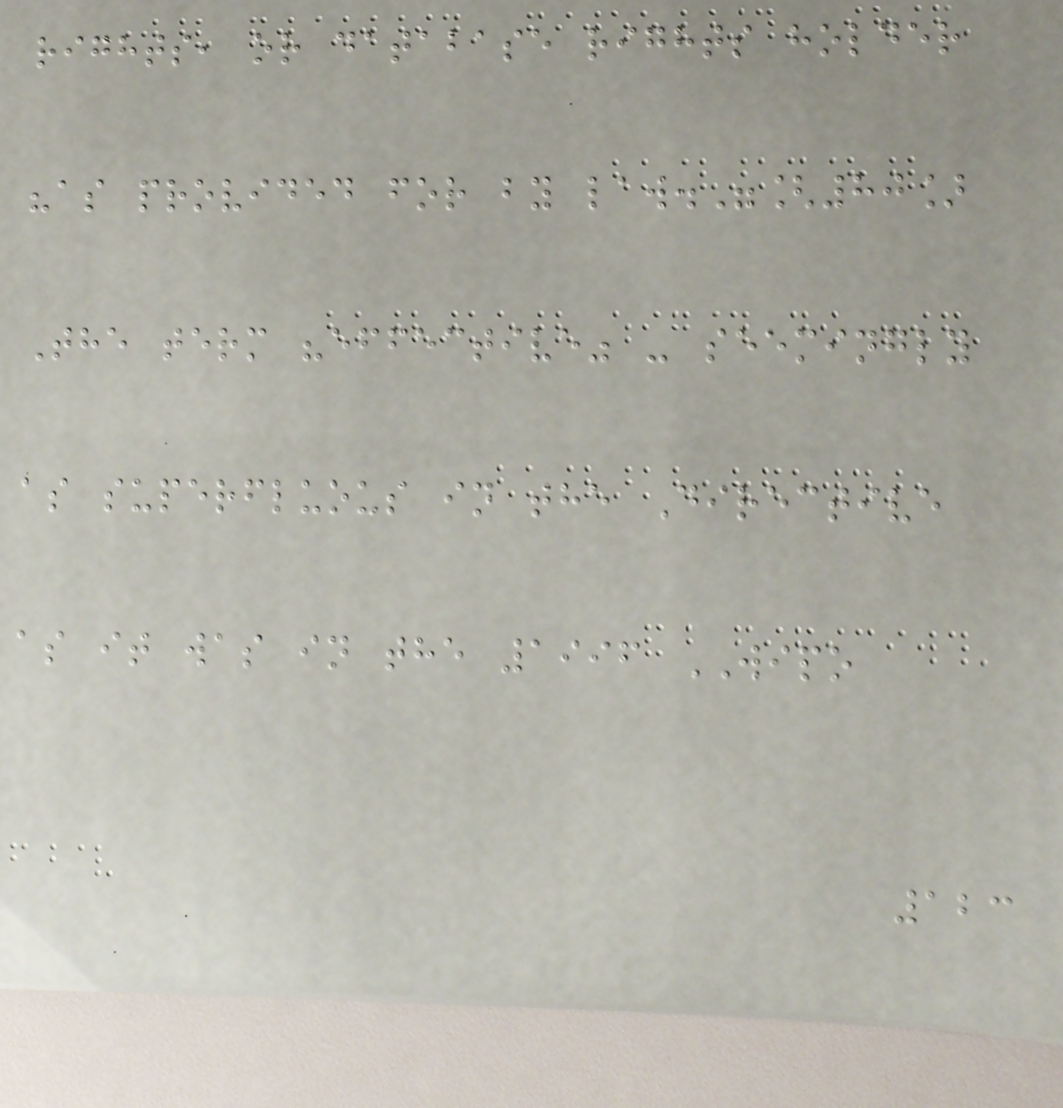rights, or database rights holder
"as provided for by law."[80]
The term "effective" - seemingly
as superfluous in the Directive
as it was in the 1996 WIPO
123
